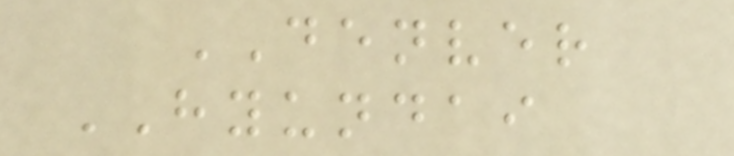DENVER
HYUNDAI
